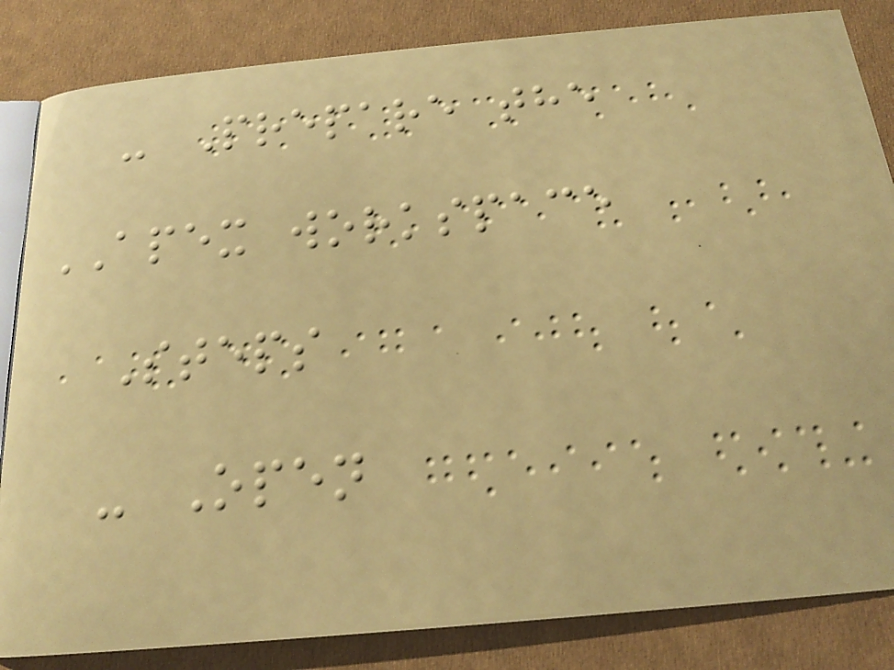- Prepare the
APEX workspace
Steps
- Open
